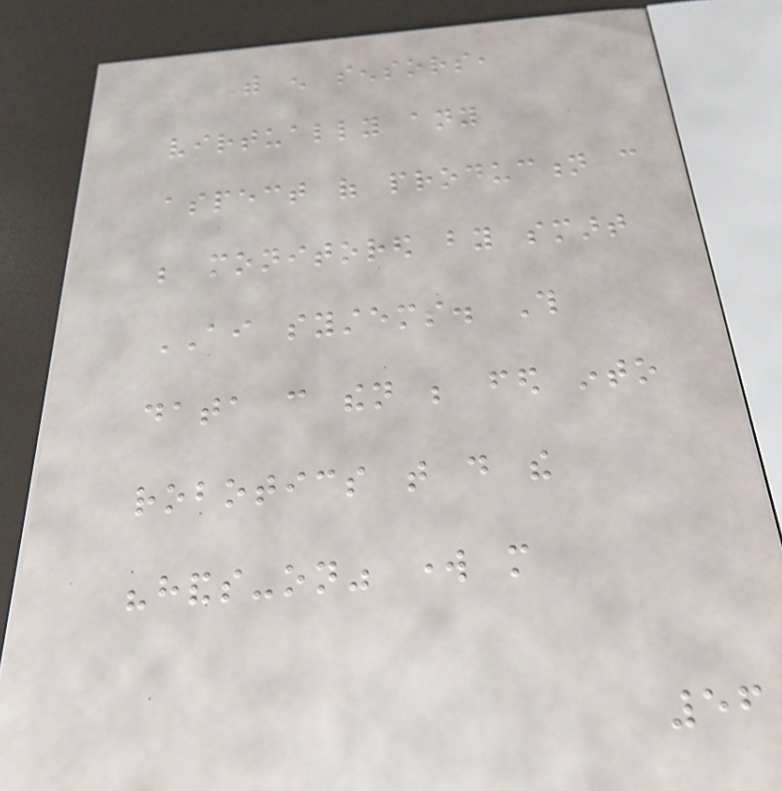With enough sensors,
virtually any
aspect of production can
be monitored by smart
AI systems. This
data can then be fed into
robotics that do the
"hands-on" work more
56
